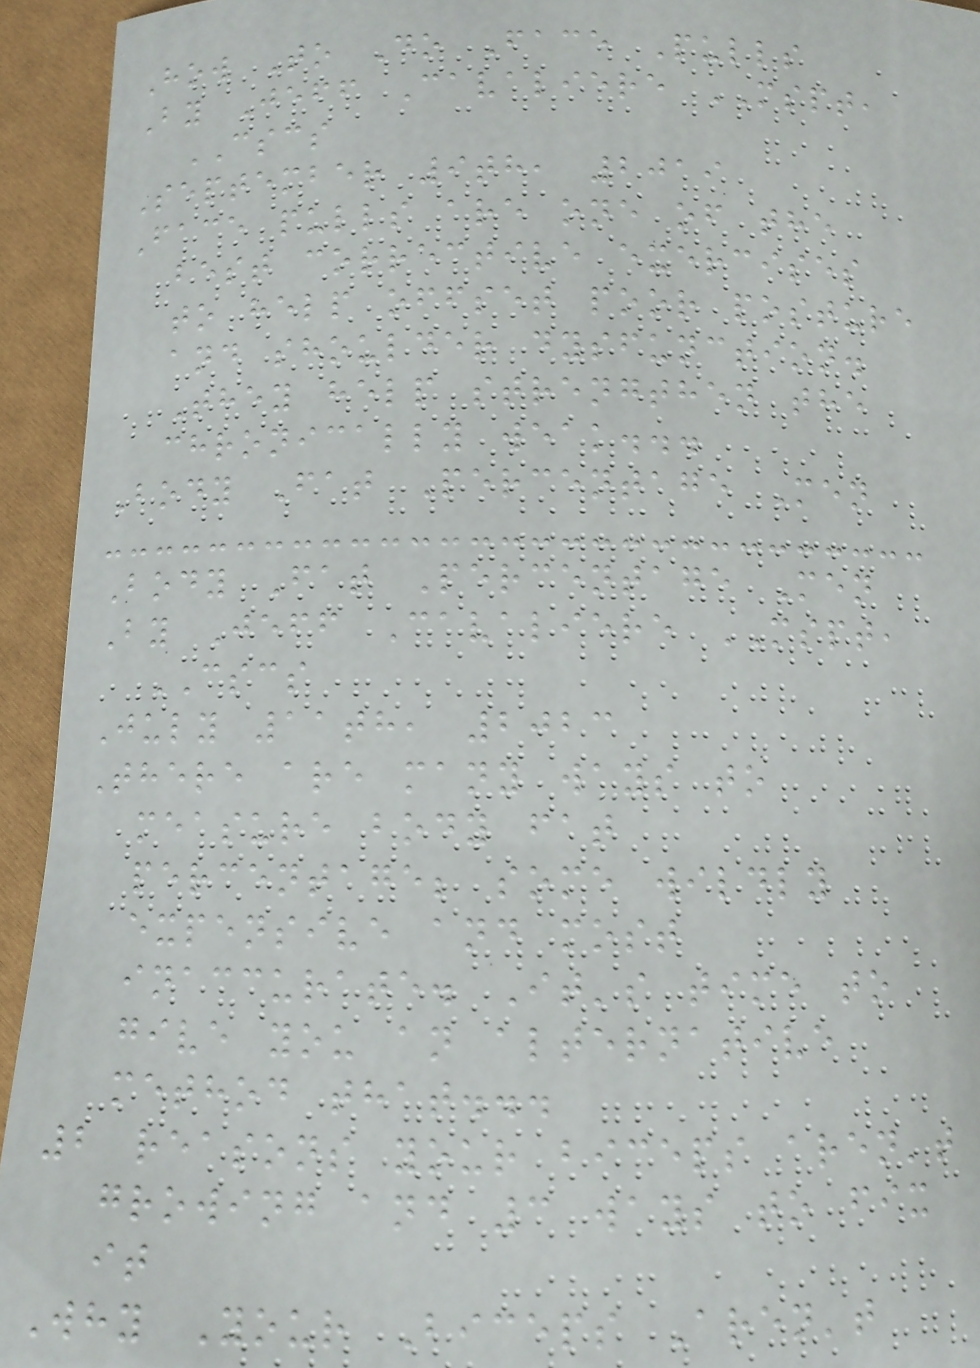How To Do Face Pulls
By Jeff Cavaliere MSPT,
CSCS
September 9th, 2019
Face pulls are one of the
best corrective exercises
to help offset poor posture
and shoulder dysfunction.
They help strengthen the
chronically weak...
Body Fat Percentage Men
Body Fat Percentage Men
By Jeff Cavaliere MSPT,
CSCS
July 11th, 2023
There are many ways to
measure body fat
percentage; some wildly
expensive and most
inaccurate. It's time to
give you an alternative
method that...
2 reasons your biceps aren't
growing and 3 ways to fix
it
Why Your Biceps Aren't
